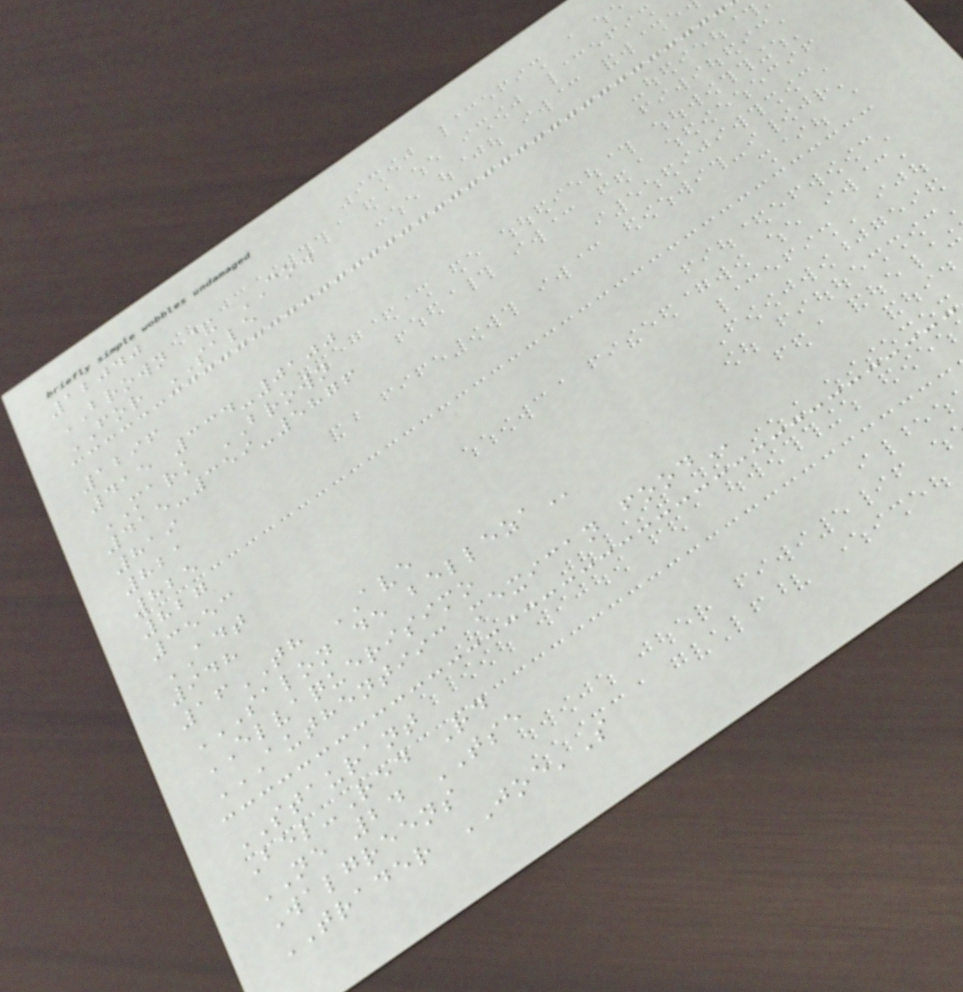12040
BROWN & CO.
FOR SALE
1296
415 334-0100
MARK BROWN
415-359-5876
819
821
825
827
3553
ADT
948
16TH AVE
SALON DE BELLEZA
ELVAQUERISIMO
AUTHENTIIC MEXICAN FOOD
STAURANT
Bel-Red Rd
NE 24 TSE
Walgreens
TRADER JOE'S
